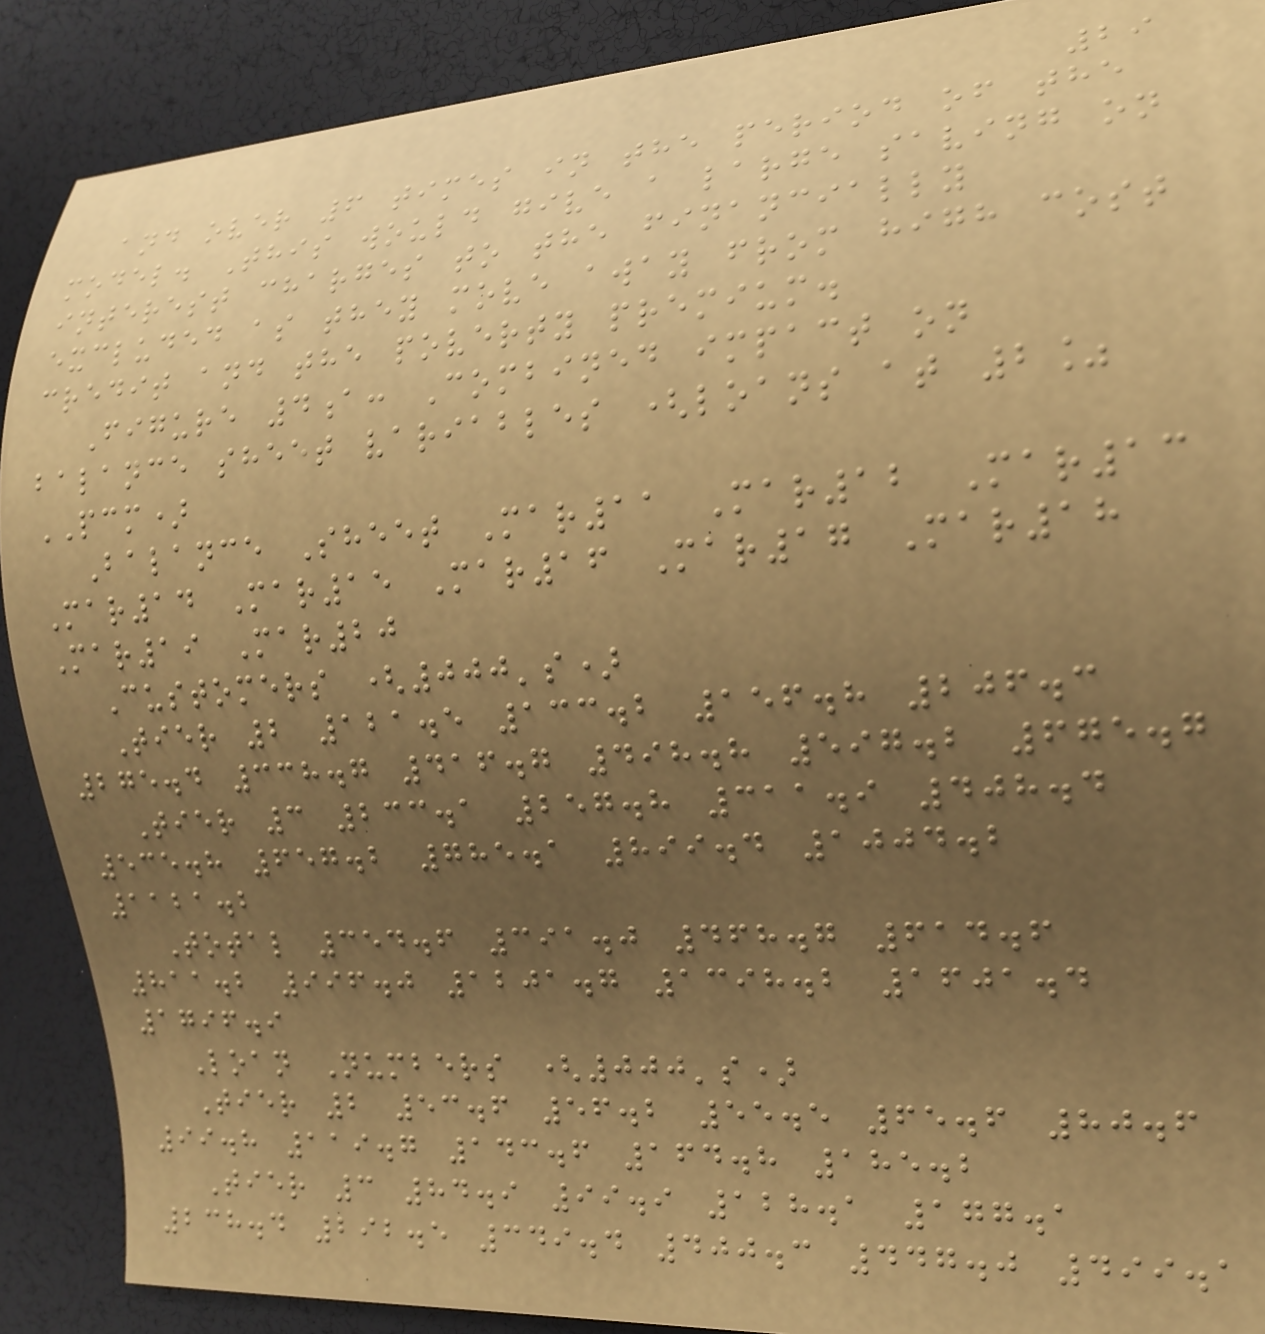29
and over 6 times in the period of the
model. This would give a large saving on
interest charges to the financially
excluded as they move away from high cost
credit and the poverty premium.
Figure 4a: Combined impact on
balance sheet variables (loans at 2%
PCM)
Balance Sheet Mar11 Mar12 Mar13
Mar14 Mar15 Mar16 Mar17 Mar18
Mar19 Mar20
Customers (000's)
Tier 2 121.5 133.2 156.8 206.3
275.4 338.7 416.7 498.8 597.2 675.7
Tier 3 233.1 257.8 311.9 408.4
535.8 657.2 785.1 899.4 1004.2
1121.2
Total 354.6 391.0 468.7 614.6
811.2 996.0 1201.7 1398.2 1601.4
1796.9
Loan Numbers (000's)
Tier 2 53.6 56.2 55.5 65.6 80.6
99.8 119.7 143.6 164.8 185.2
Tier 3 84.9 99.9 128.1 177.1
238.4 292.5 349.4 400.3 447.0 499.1
